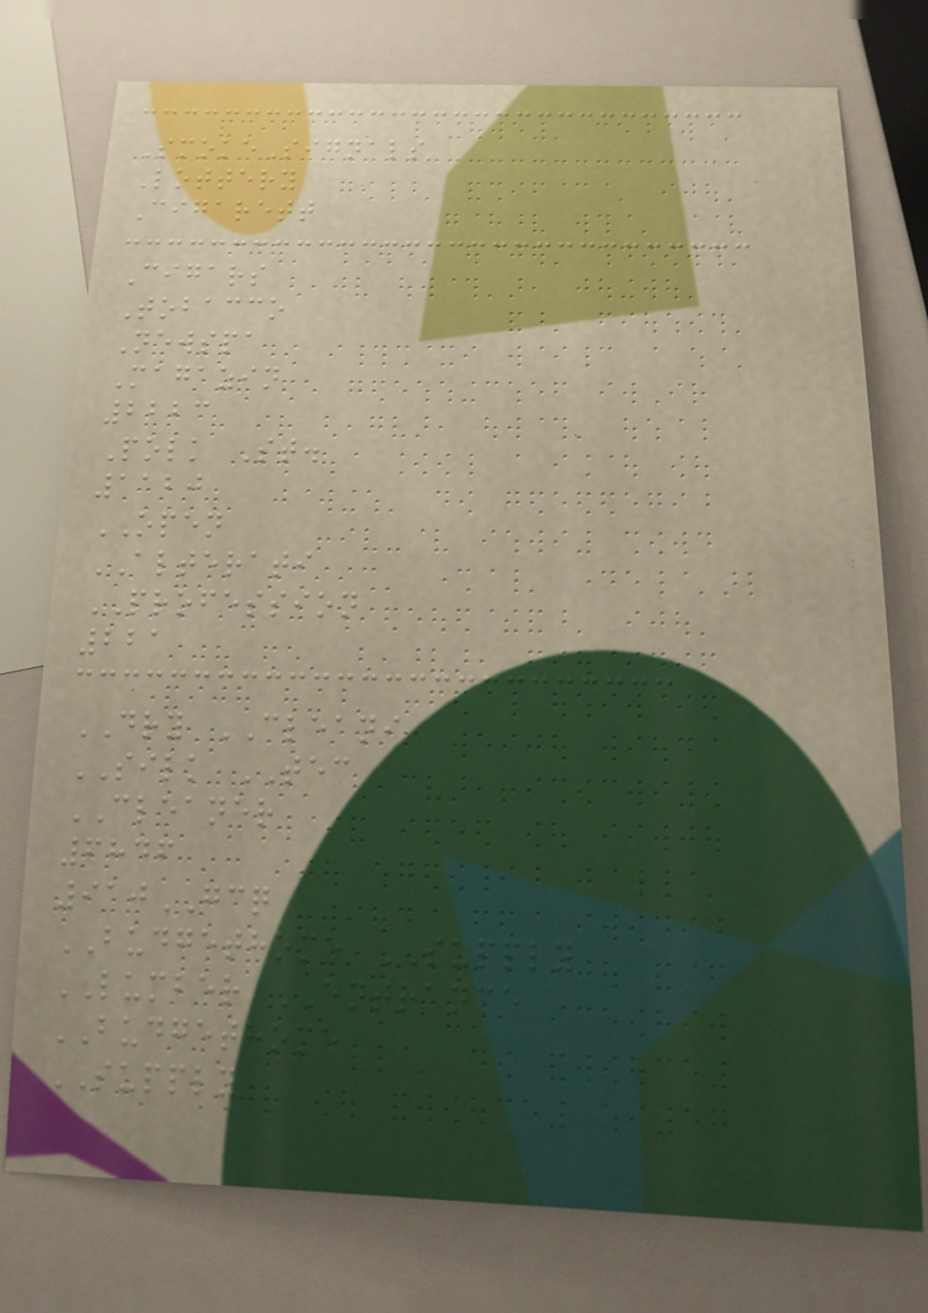SmokeSignals
Lottery
Cigarett
Cigars
Tobacco
Newspa
Magazin
2223
Polk St.
1120
OPEN
ALTERATI
PROFESSION
221
DRY CLEANI
SILK TEC
CLEANER
6846
910GCQ
BUDGETHOME SUPPLY
LUMBER ENTRANCE
BUDGETHOME
SUPPLY
